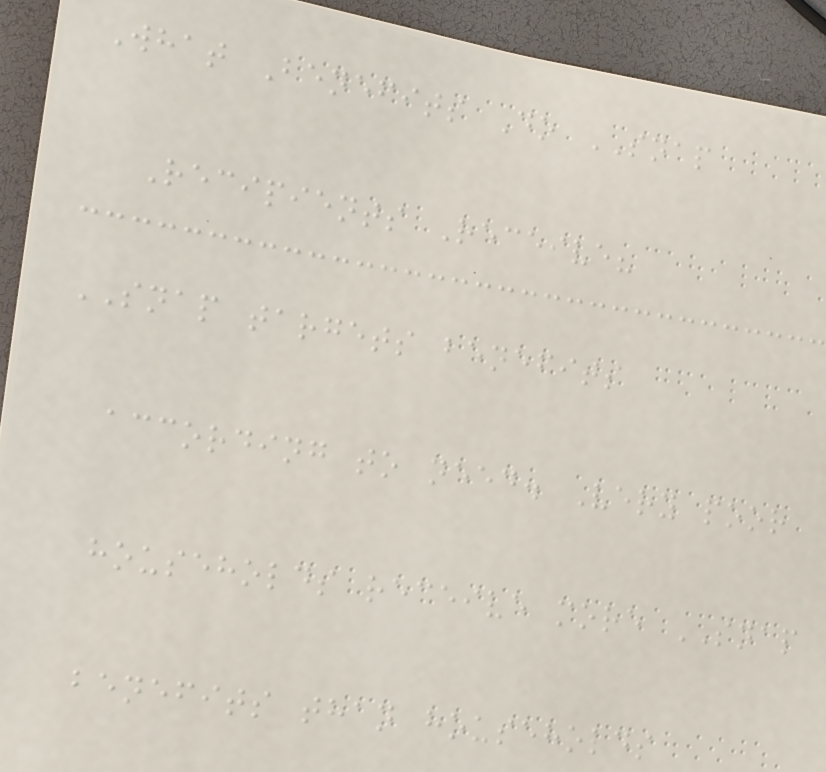What Benefits Do SNAP
Recipients Receive?
SNAP targets benefits
according to need. Very poor
households receive more SNAP
benefits than households
